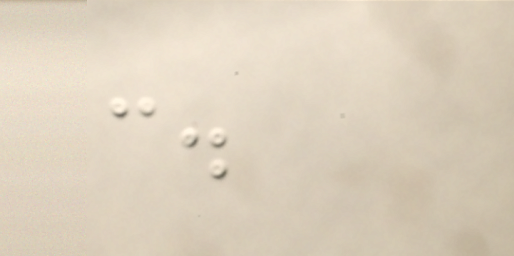c.
